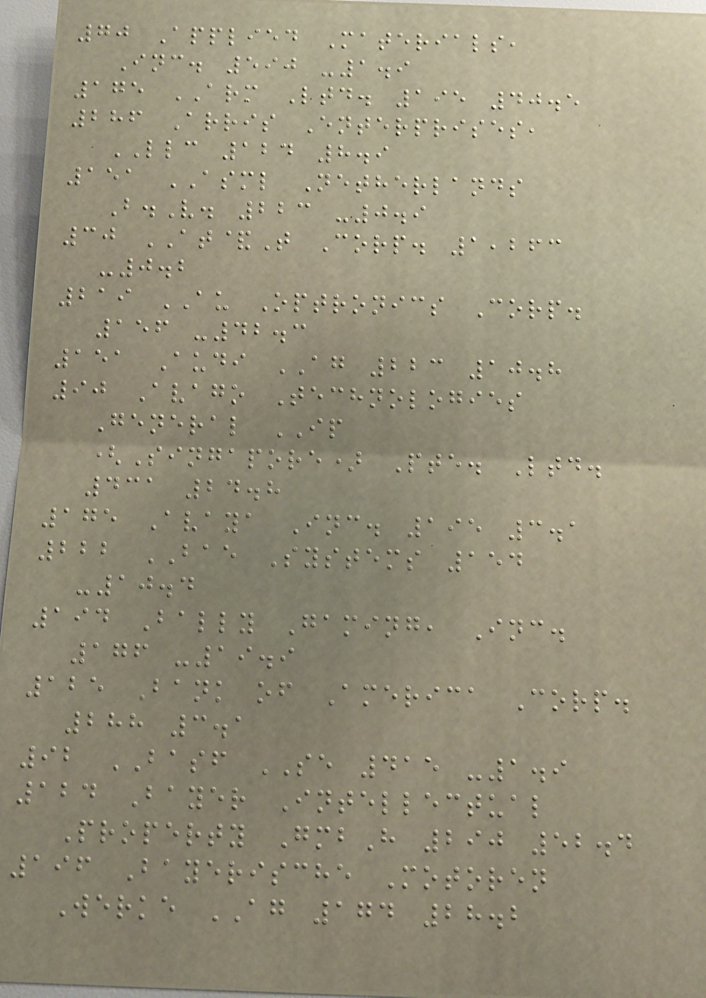70 Applied Materials,
Inc. 590 -1.9
175 ARM Ltd. 195 40.5
286 Arris Enterprises,
LLC 124 8.9
151 ASML Netherlands
B.V. 223 -0.9
30 AT&T Corp. 1,263
-0.2
219 AU Optronics Corp.
156 -42.3
151 Audi AG 223 10.8
90 Avago Technologies
General IP
(Singapore) Pte. Ltd.
431 24.8
175 Avaya Inc. 195 3.1
222 BAE Systems 154
-10.4
194 Bally Gaming, Inc.
176 -19.9
125 Bank of America Corp.
288 3.1
92 BASF SE 415 -1.9
124 Bayer Intellectual
Property GmbH 290 52.4
196 Bayerische Motoren
Werke AG 174 28.2
